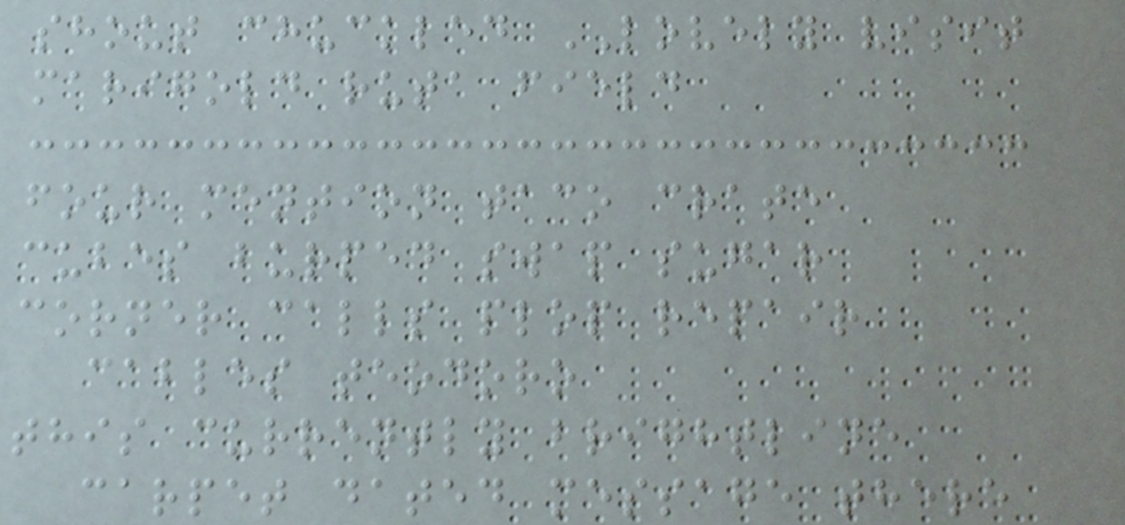shout chuckled LOVELY visit
marigold ruta field
four mention taco crate
cubes burped swap sugar
corner calls plop repair
cables teodoro
this currently brightline
carpet dated message there
